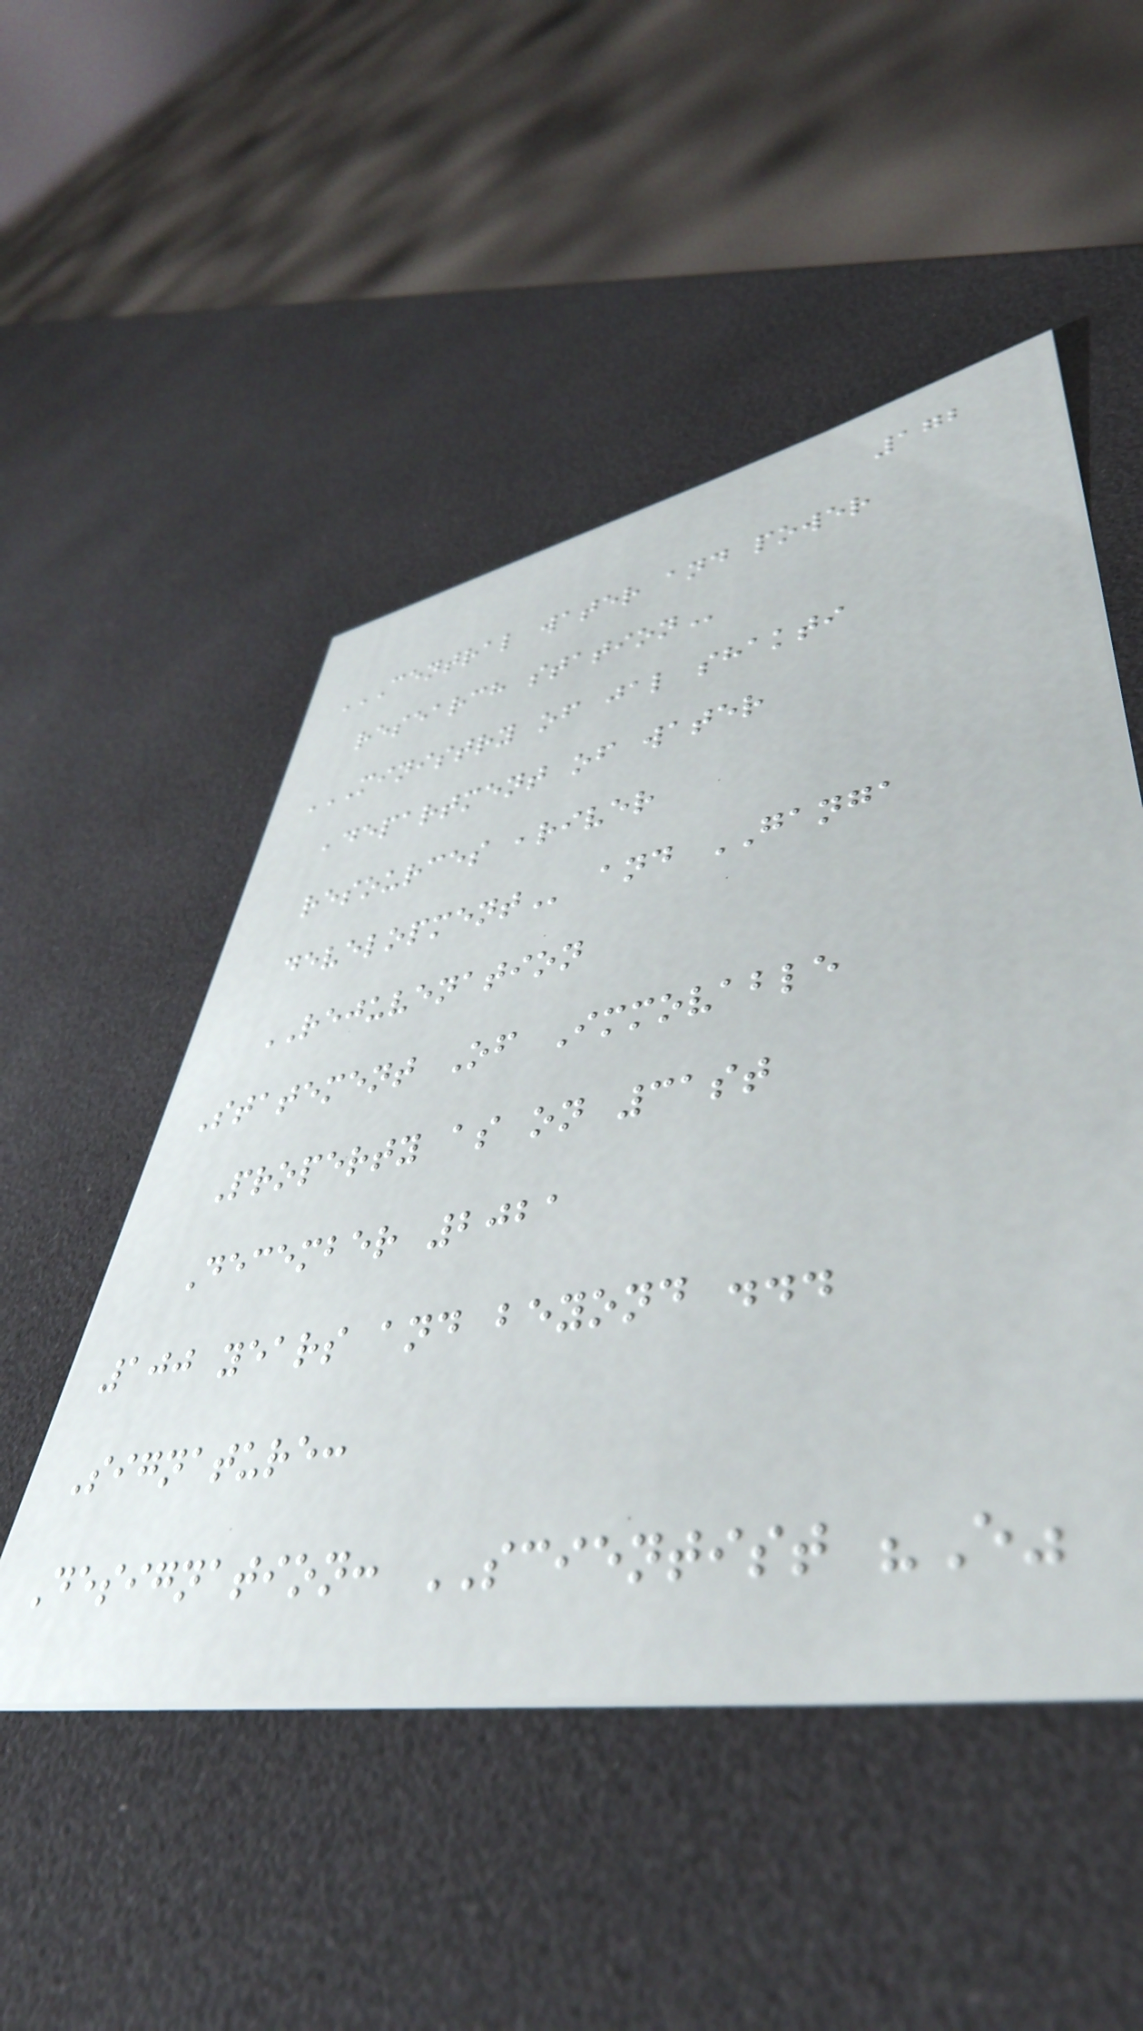172
CENTRAL WATER AND POWER
RESEARCH STATION
MINISTRY OF JAL SHAKTI
,DEPARTMENT OF WATER
RESOURCES ,RIVER
DEVELOPMENT and GANGA
REJUVENATION
Statement Of Immovable
Property as on 31st
December 2021
100 years and beyond ...
Signature:
Designation: SCIENTIST "E"
